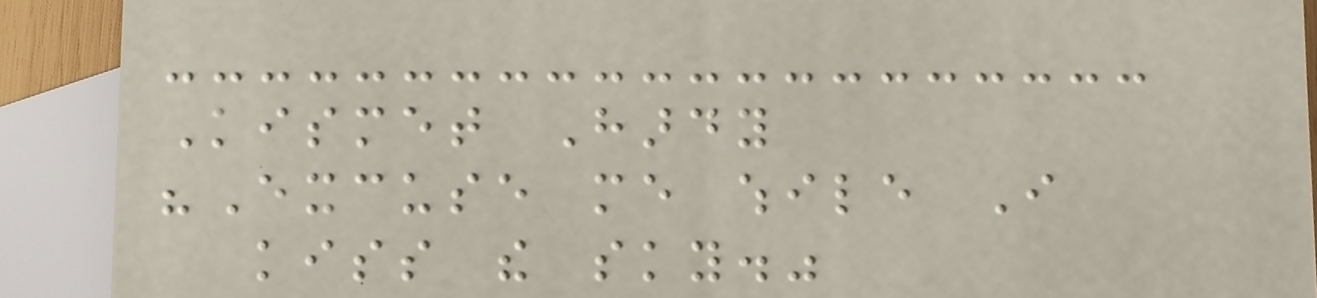Kismet Hardy
"Excuse me while I
kiss the sky."
